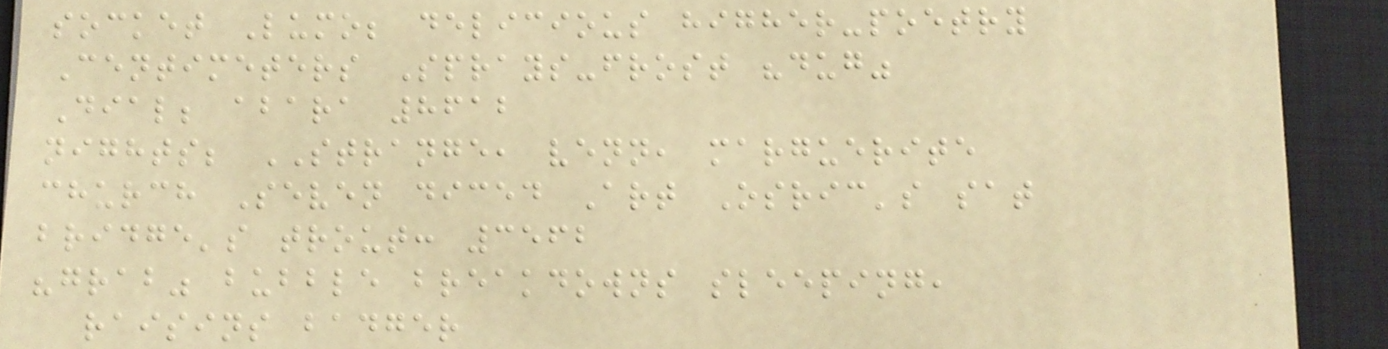socket Lumo; delicious higher-poetry
Centimeters Sprays-frost "dug"
Dial; abara 8612
nights; STRANGE, venn, marguerite
church Seven diced Art Osric's sat
bridge's trout: 3562
"grab" bubble breakdowns sleeping,
raisins badger
